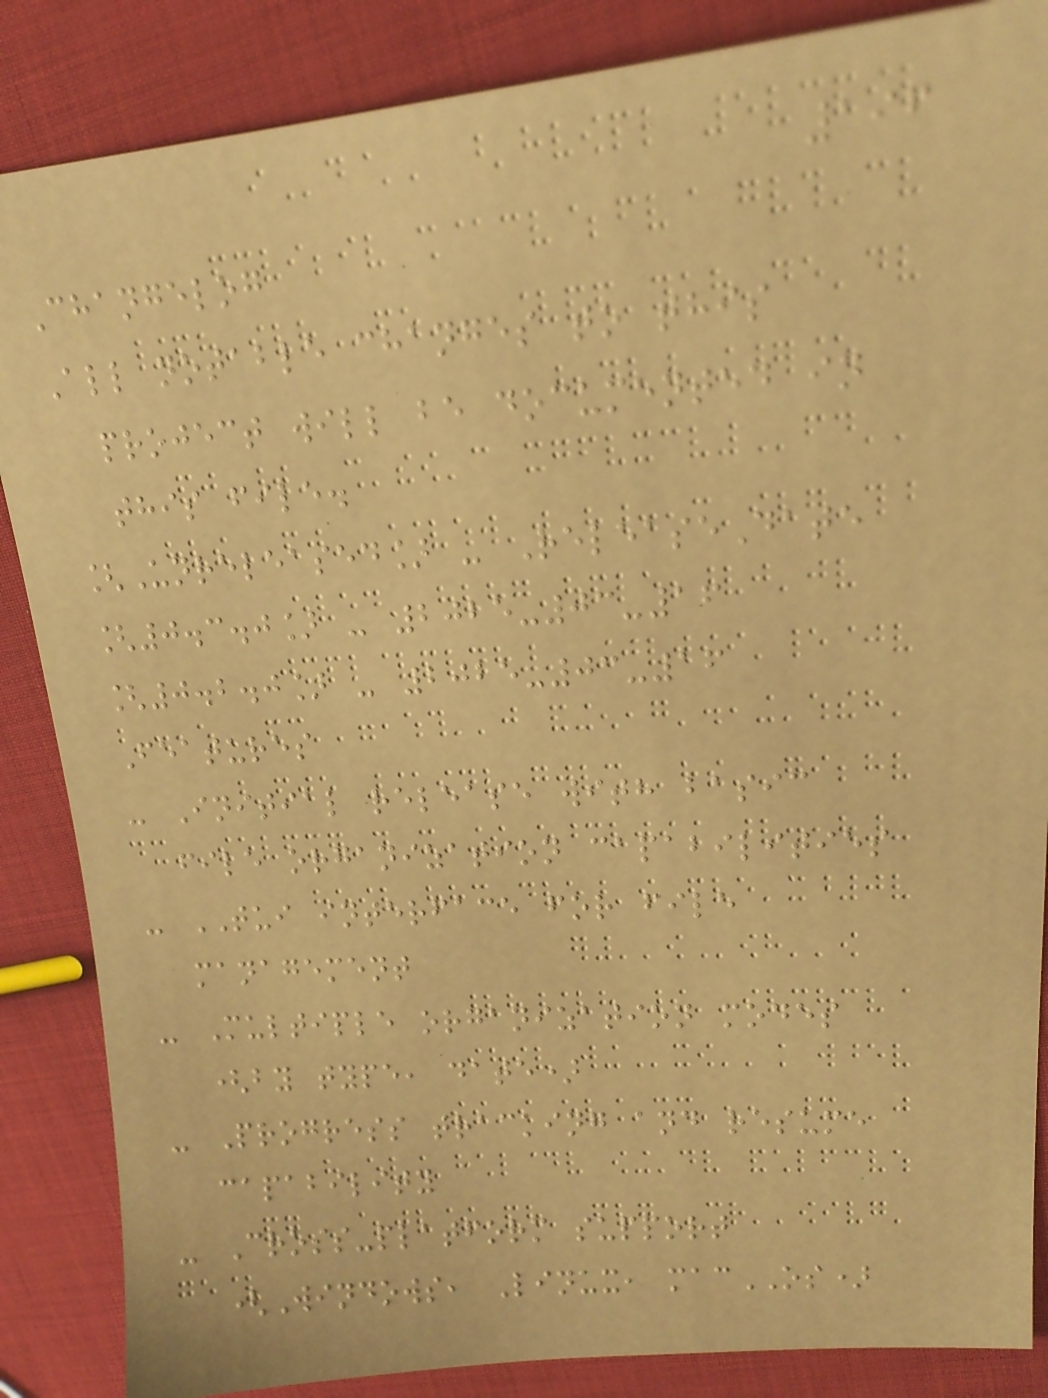196
Changelog
All notable changes to this
project will be documented in
this file.
[Unreleased] - ReleaseDate
[0.3.0] - 2025-03-16
[0.2.0] - 2025-03-16
Features
- Initial release with basic
file organization capabilities
- TUI interface for file
management
- Multiple organization modes
(by type, date)
- Progress tracking and resume
capability
- Cross-platform support
(Windows, Linux, macOS)
